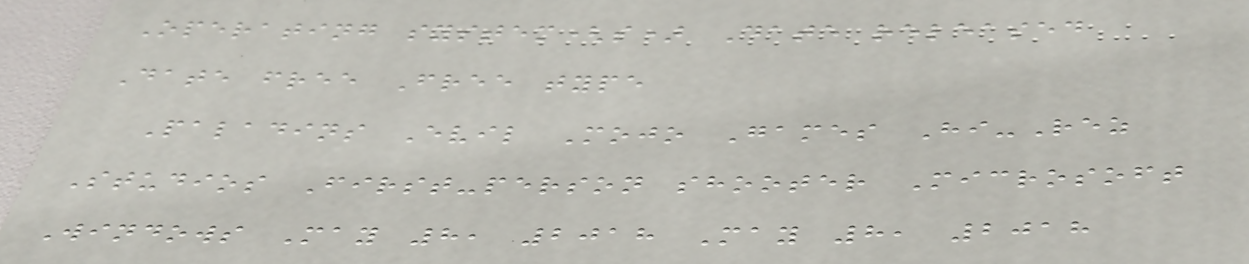Operating system(s) Date released
Date free Free type
Paladins Evil Mojo Games Hi-Rez
Studios First-person shooter Microsoft
Windows May 8, 2018 May 8, 2018
